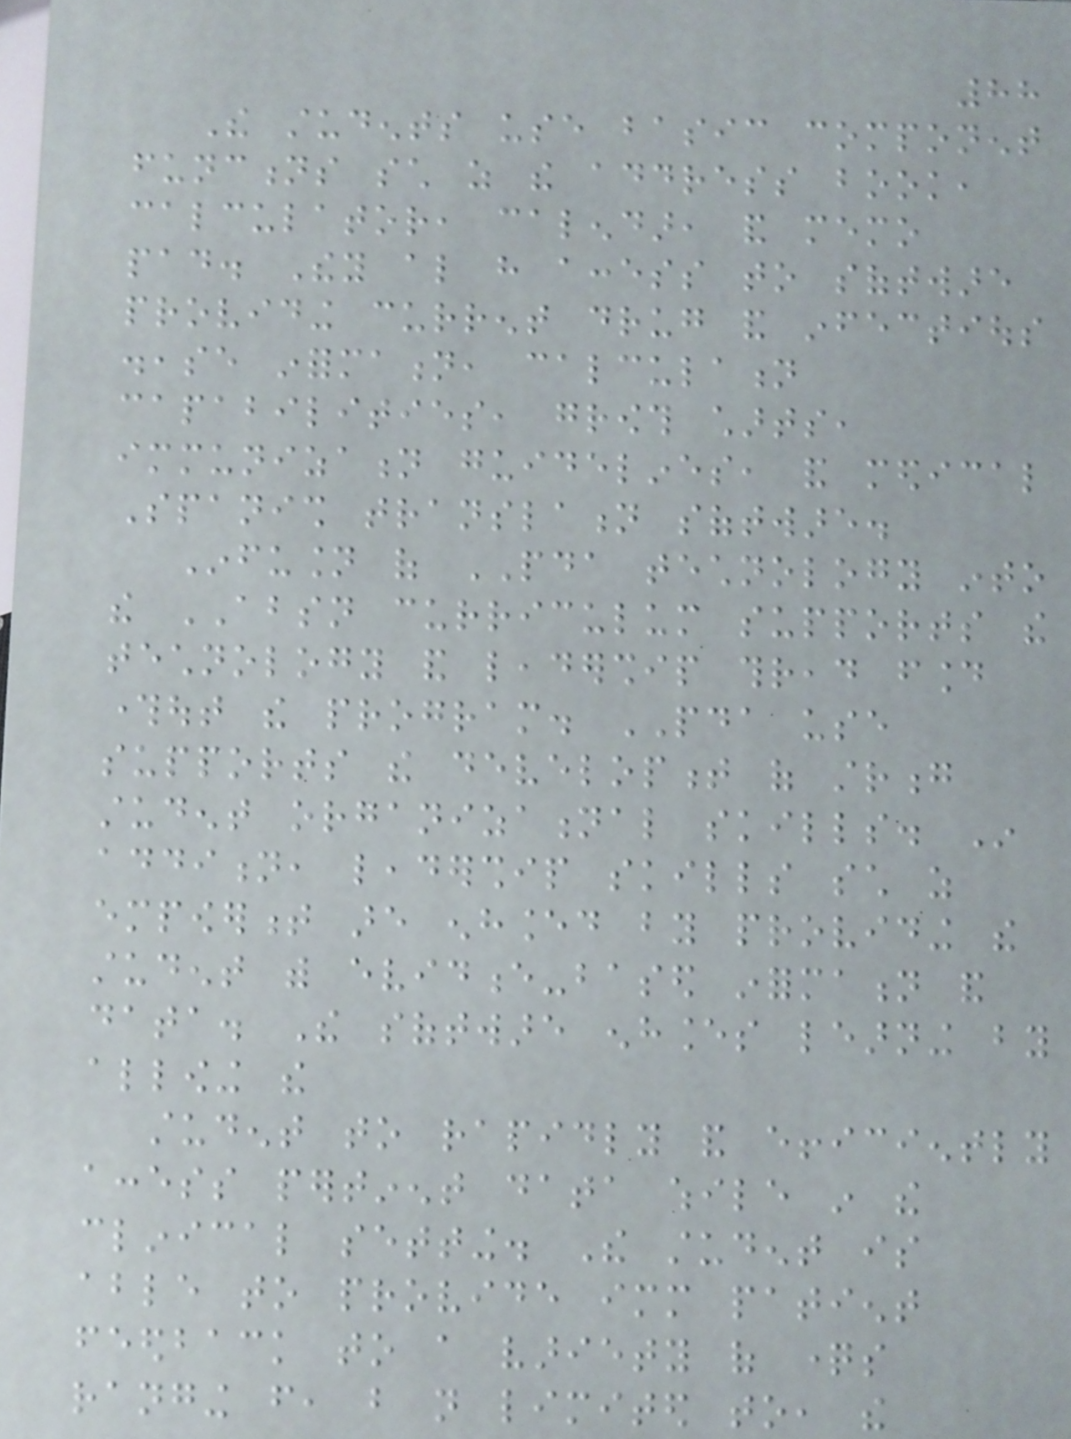88
The students use basic component
functions such as the address book,
calculator, calendar, and memo
pad. They also have access to software
providing current drug and infectious
disease information, calculation
capabilities, growth charts,
immunization guidelines, and medical
Spanish translation software.
Infusion of PDA technology into
the ABSN curriculum supports the
technology and leadership thread found
throughout the program. PDA use
supports the development of strong
student organizational skills. In
addition, leadership skills such as
empowerment are enhanced by providing the
student with evidence-based information and
data. The software enhances learning by
allowing the
student to rapidly and efficiently
access pertinent data while in the
clinical setting. The student is
able to provide immediate patient
feedback to a variety of questions
ranging from, but not limited to, the
